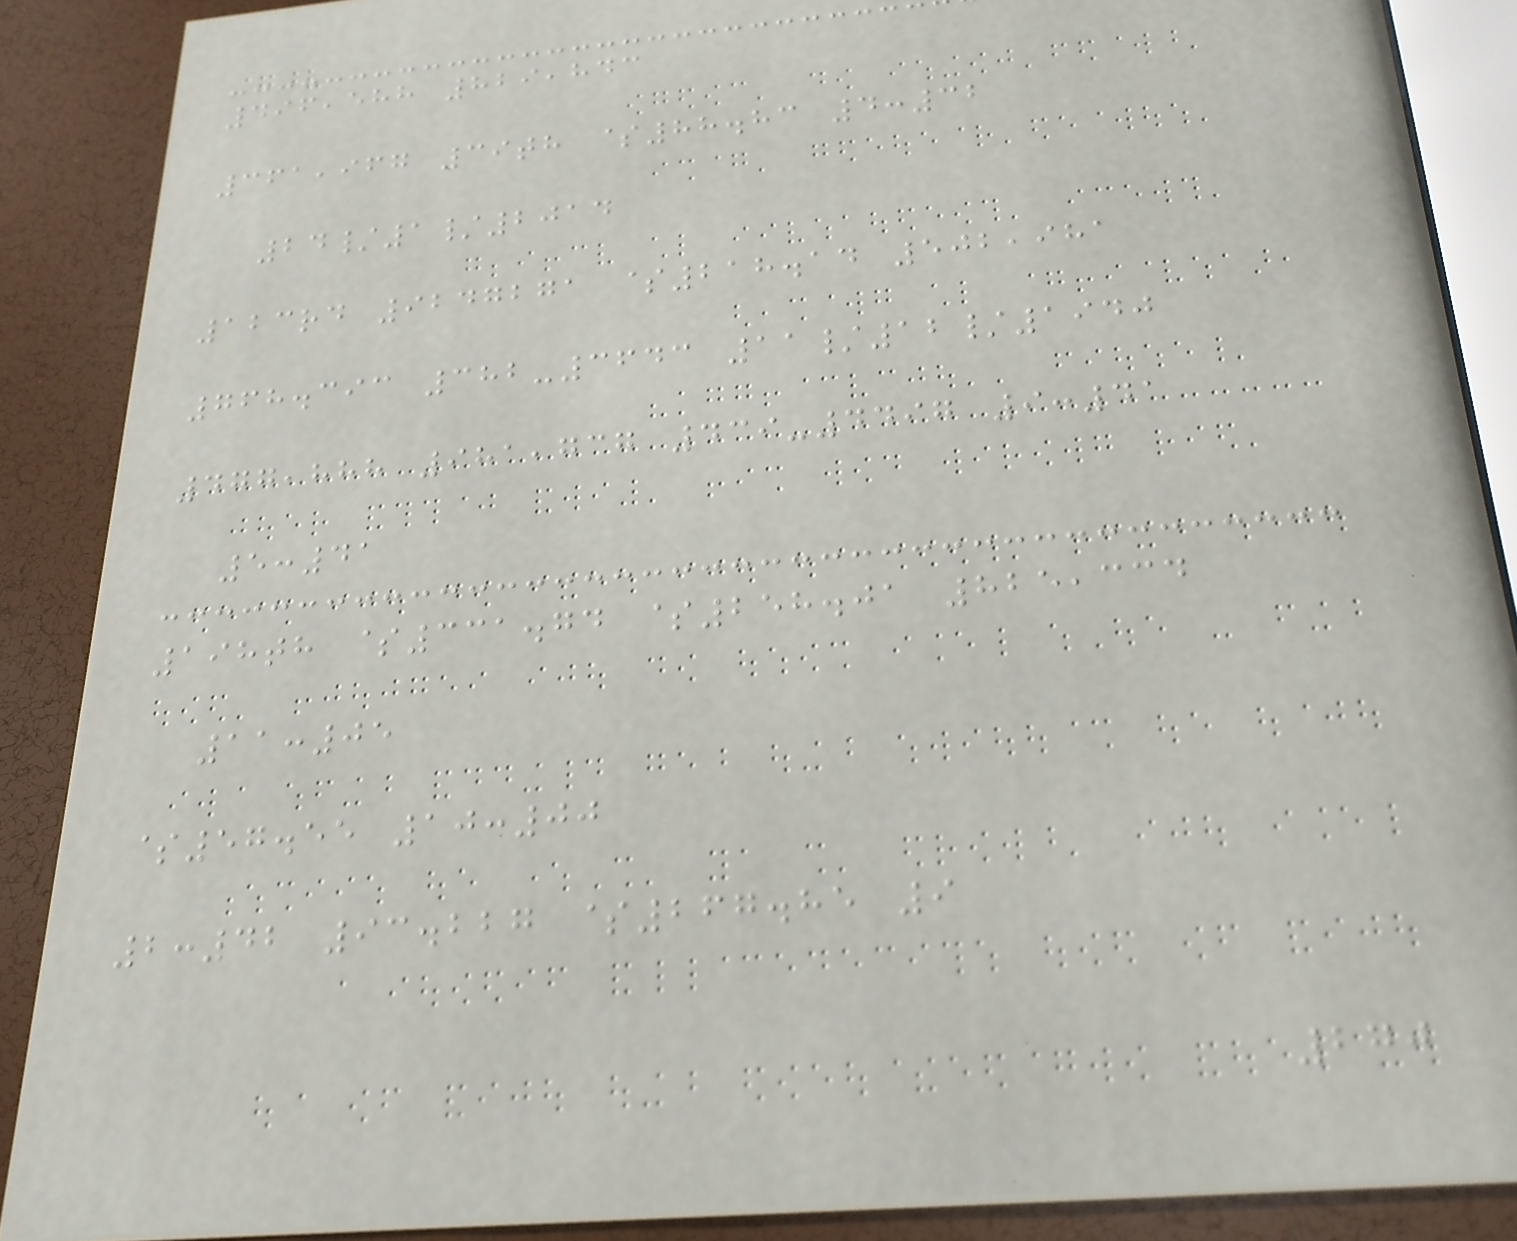496,588 829,843
361,967 39th $88.83 4:32
24/1/2014
123rd 9247271 $218.14 502,981
768.393 382-3643 11/12/1940
477,888 981,737 439-4497 9:41
5:41
198th $331.74 $258.01 825,334
11:05
$57.55 10:00
2:42 93.227 $267.85 9
270
